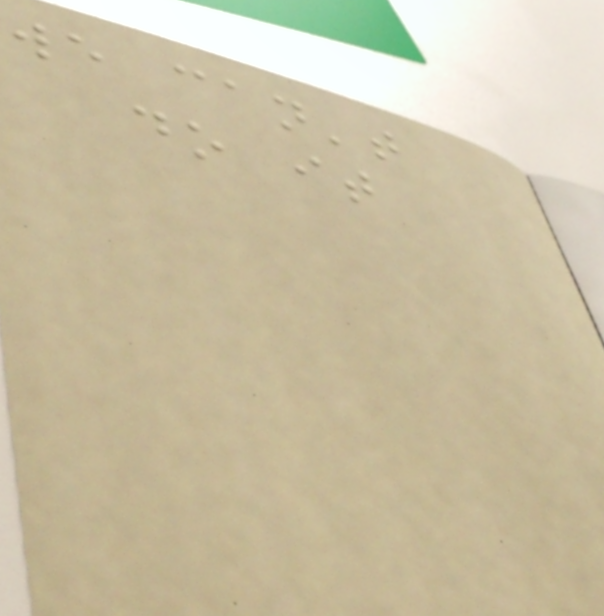we can't
do it
